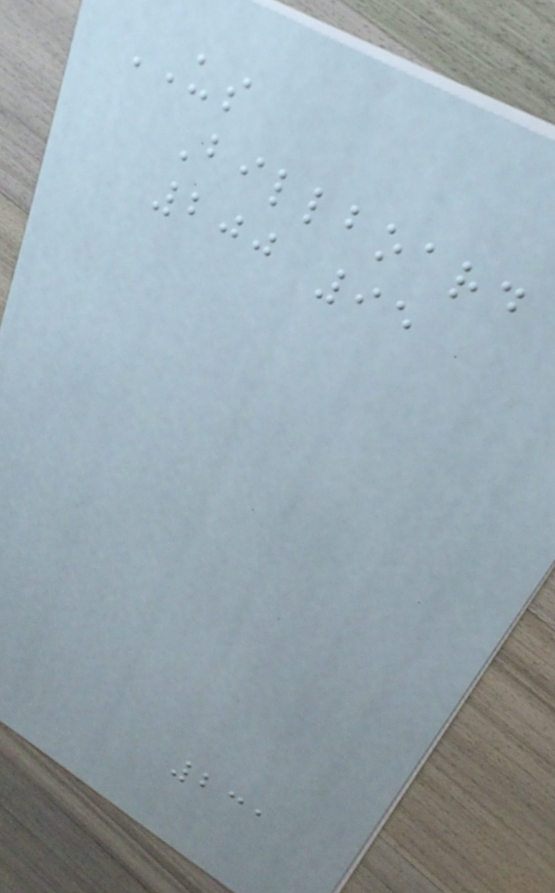US
Billboard
200 95
231
